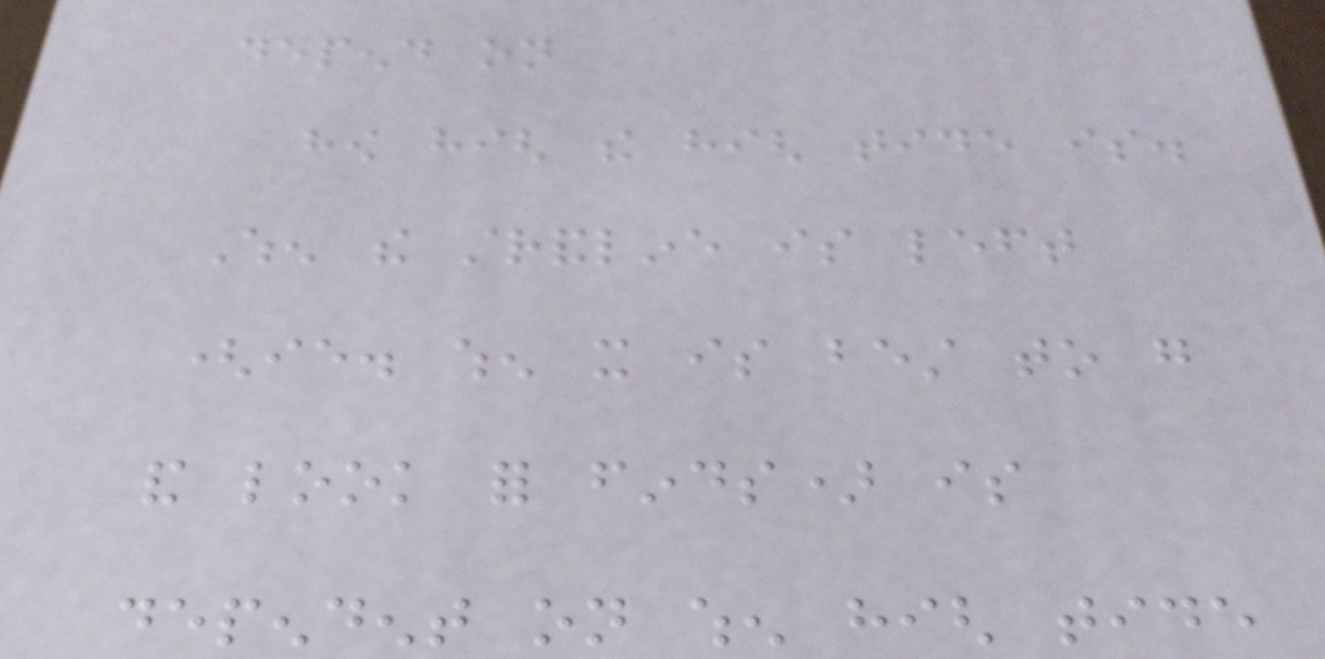depend on
how high the high tide is.
When the strandline is left
(ie. when it is best to go
and look for finds) is
dependent on when high tide
